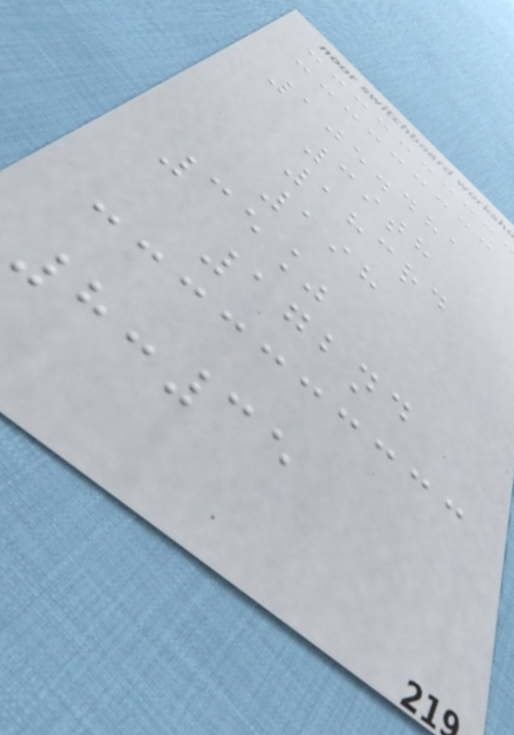105.481
39th
183rd
198
35%
172nd
8:35
